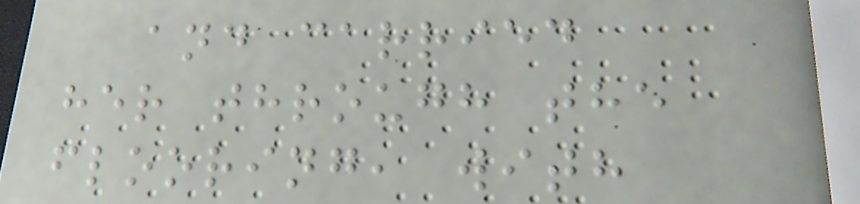and carried
her through the
flooring, with
